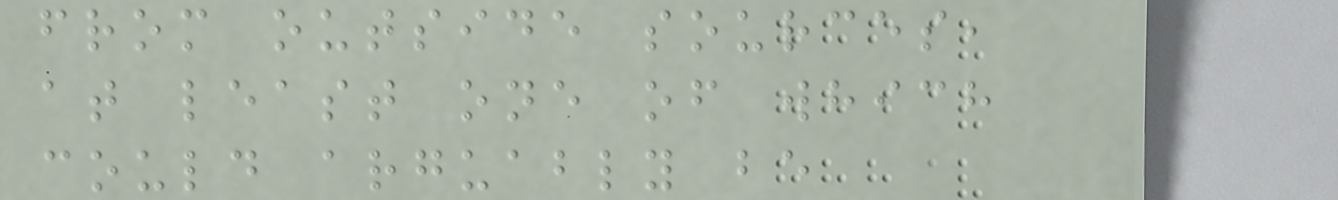from outside sources,
at least one of which
could arguably be
